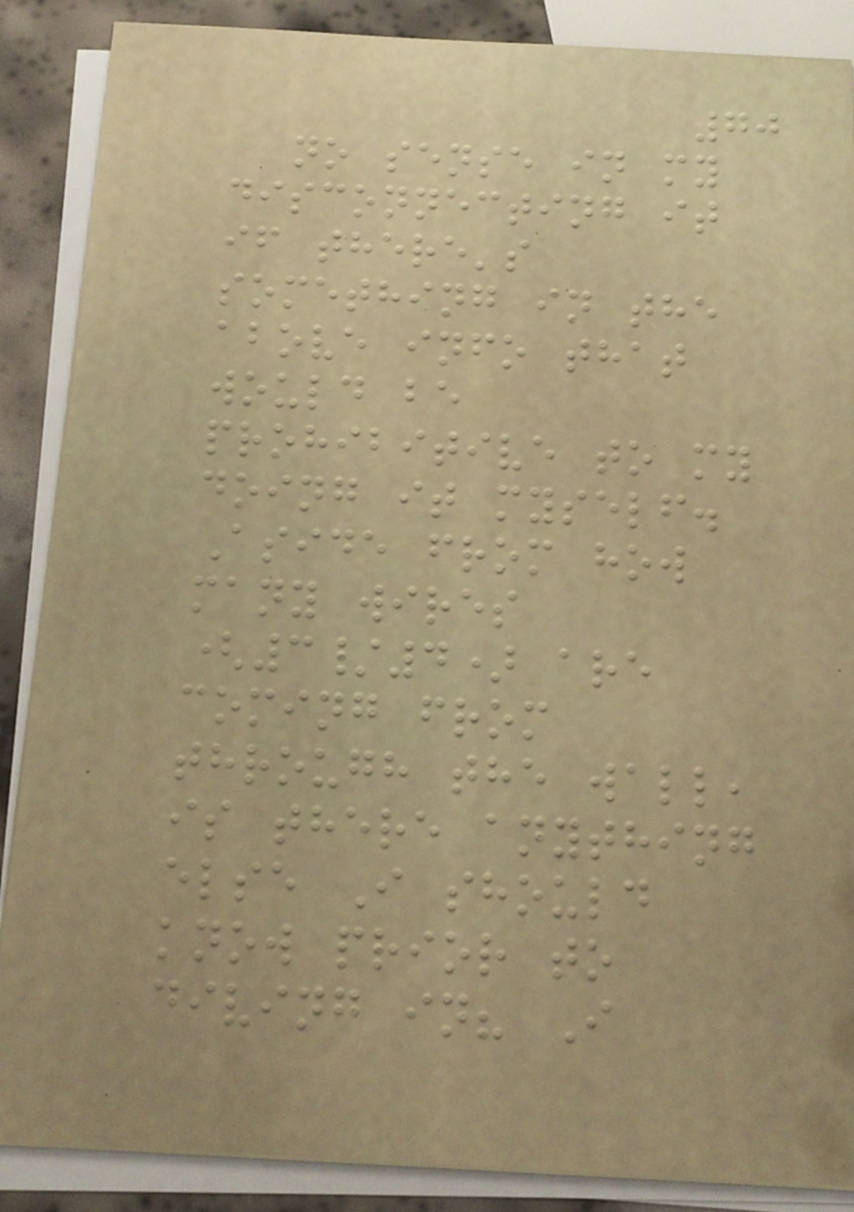70
no sense in my
disconnecting it
if there's
something in the
above info that
would be
prohibitive to my
doing it myself.
Aside from how
many wires
(3/4) are
coming from
through the wall,
is there anything
else I should
know prior to
diving in? I
